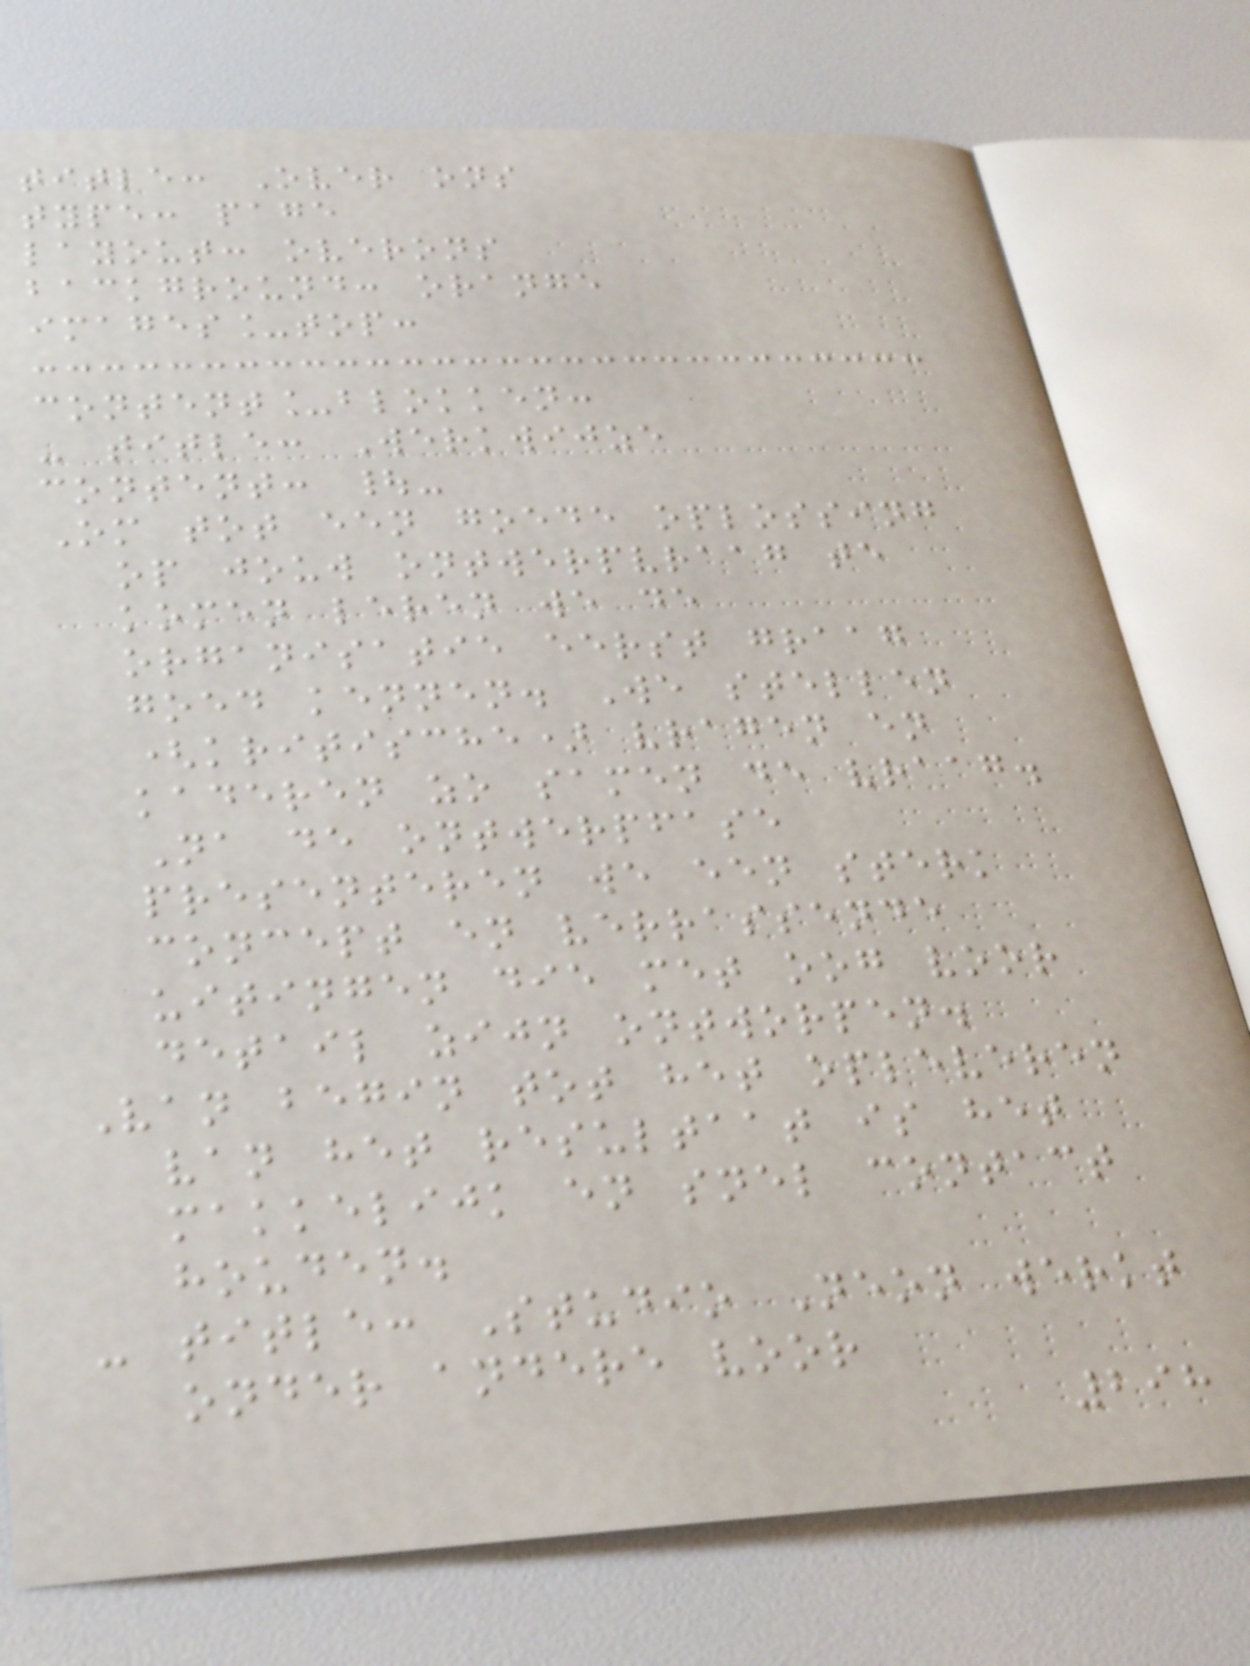title: Over ons
type: page
layout: overons
background: orange
images_top:
content_blokken:
- title: Werkwijze
content: |-
Om tot een goede oplossing
op jouw ontwerpvraag te
komen leren we de
organisatie eerst graag
goed kennen. We stellen
(kritische) vragen en
kaderen zo samen de vraag.
Na de ontwerpfase
presenteren we een sterk
concept en verrassende
uitingen die met oog voor
detail zijn ontworpen.
Van begin tot het opleveren
van het resultaat is het
makkelijk en snel contact
houden.
- title: Studio Neon werkt
onder andere voor
298
